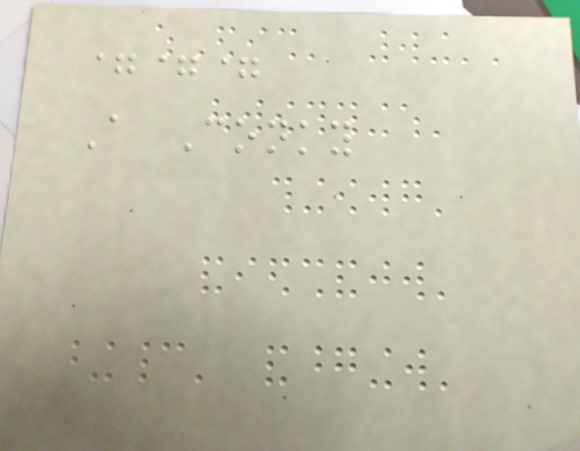===
A Conky
